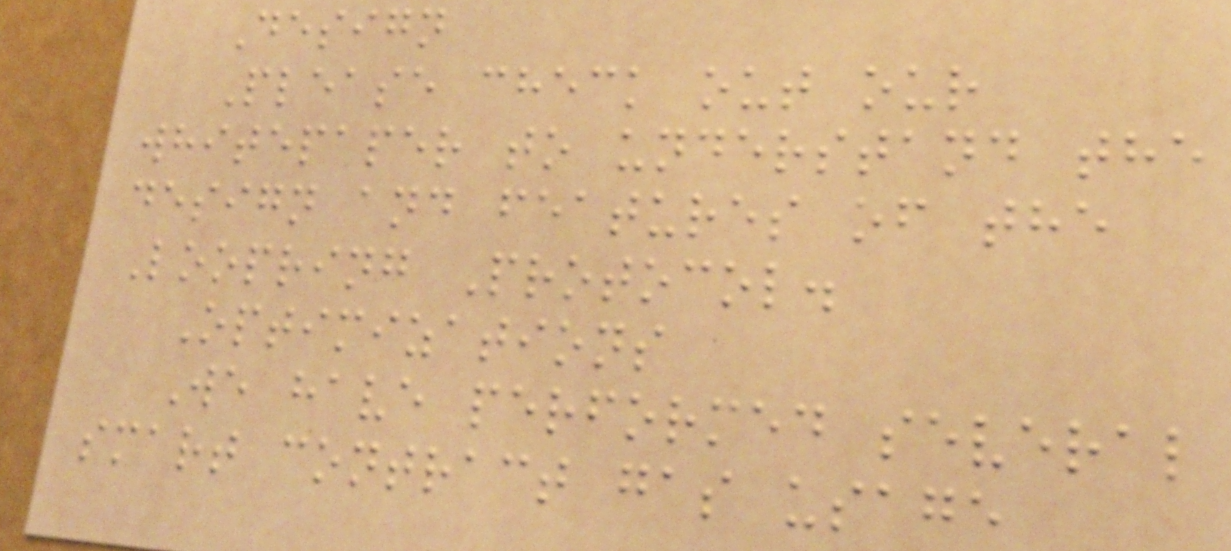Design
Please check out our
whitepaper to understand the
design and features of the
Loopring Protocol.
Optimizations
We have performed several
smart contract gas usage
